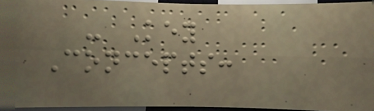- Key
Concepts:
